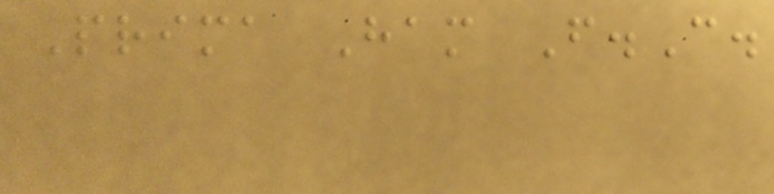Prima Ham F.C.
